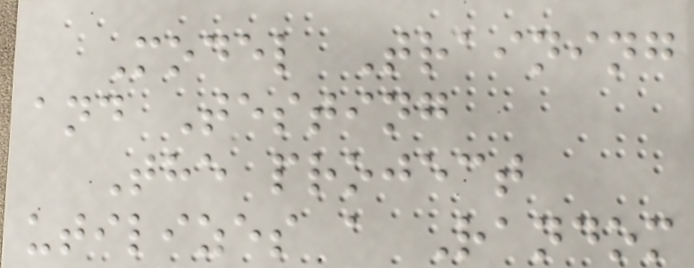Model Training
and Testing
The project
utilizes a Random
